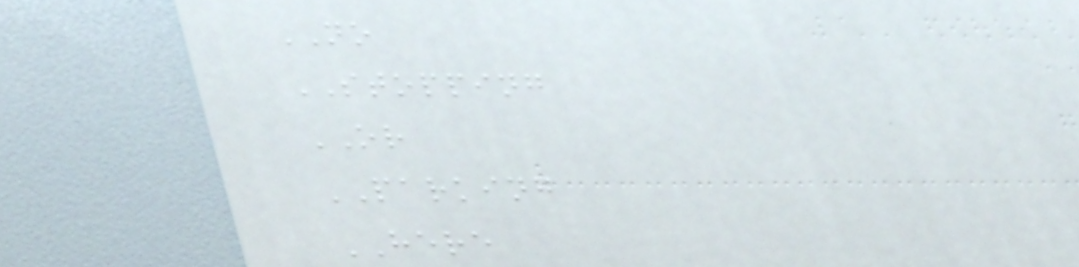NO
STOPPING
OR
PARKING
HERE
